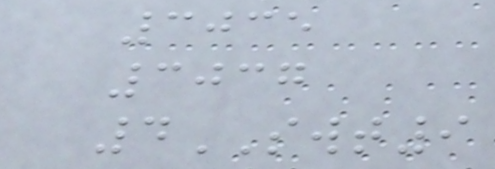3035
3037
4SWT9
